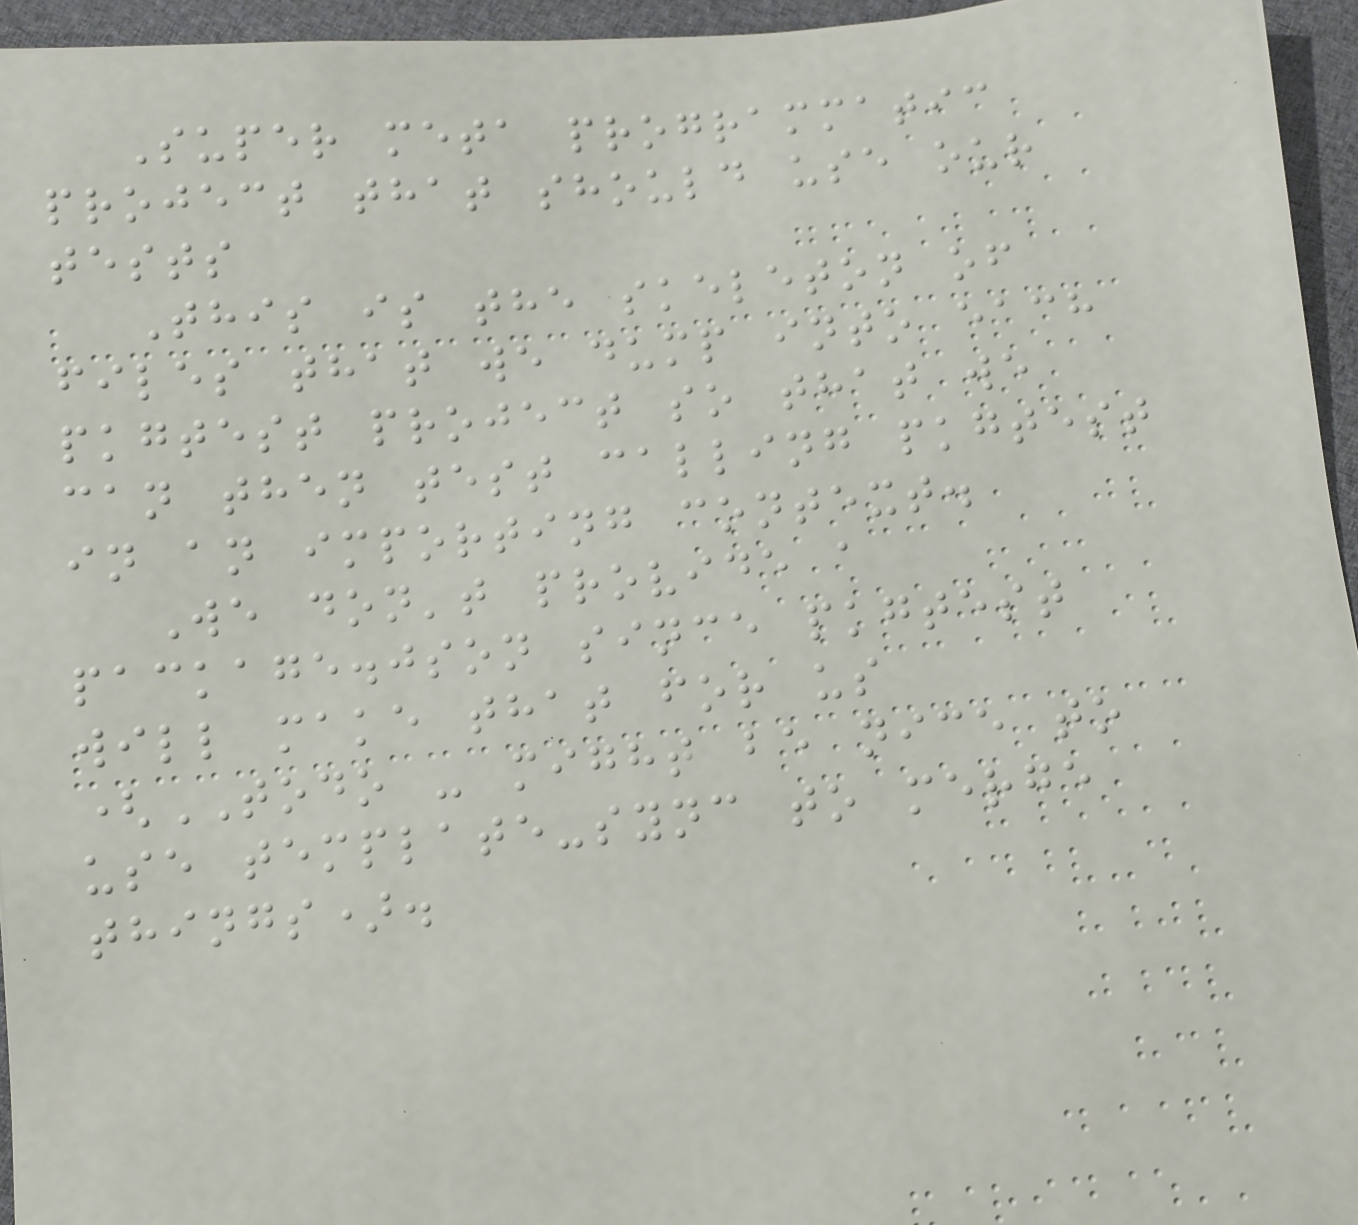Super meta programmatic
project that should use our
tests
This is the skeleton of
files that we dump into each
pkgtest project so that we
can then test calling pkgtest
in an importing context.
We don't provide a
package.json since pkgtest
will make that for us
(TODO - might be nice to
use template-sync to merge
things).
